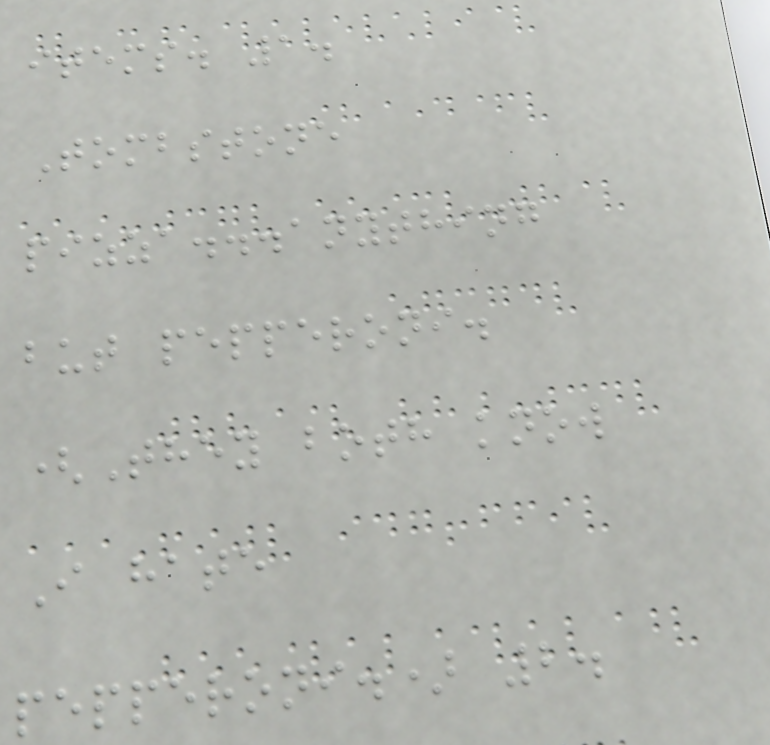items. 1.
Tombstone
pizza...anything
but pepperoni.
(They both know
I hate
pepperoni.) 2.
